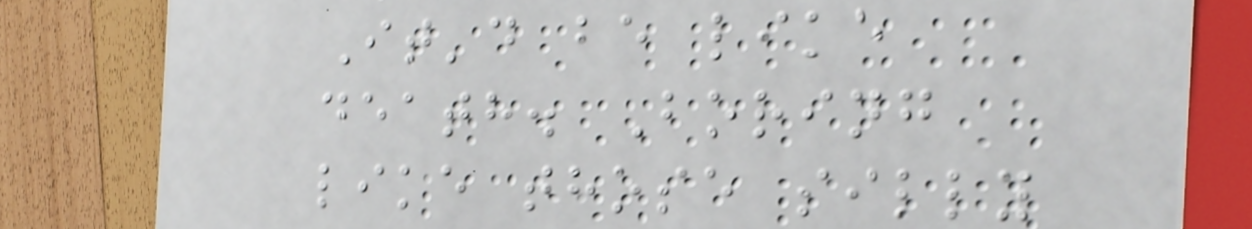It'd be like
death. Boring
like those silly
